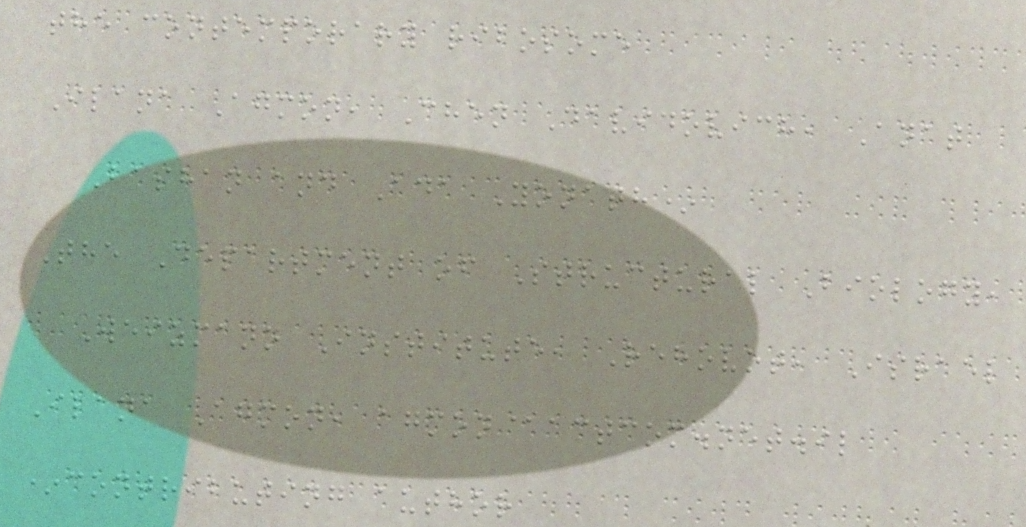the contemporary ribosome
Ilana Agmon, Chen Davidovich, Anat
Bashan and Ada Yonath*
The Department of Structural Biology,
Weizmann Institute, Rehovot, Israel
Ilana Agmon, agmon@actcom.net.il
*contributing author
